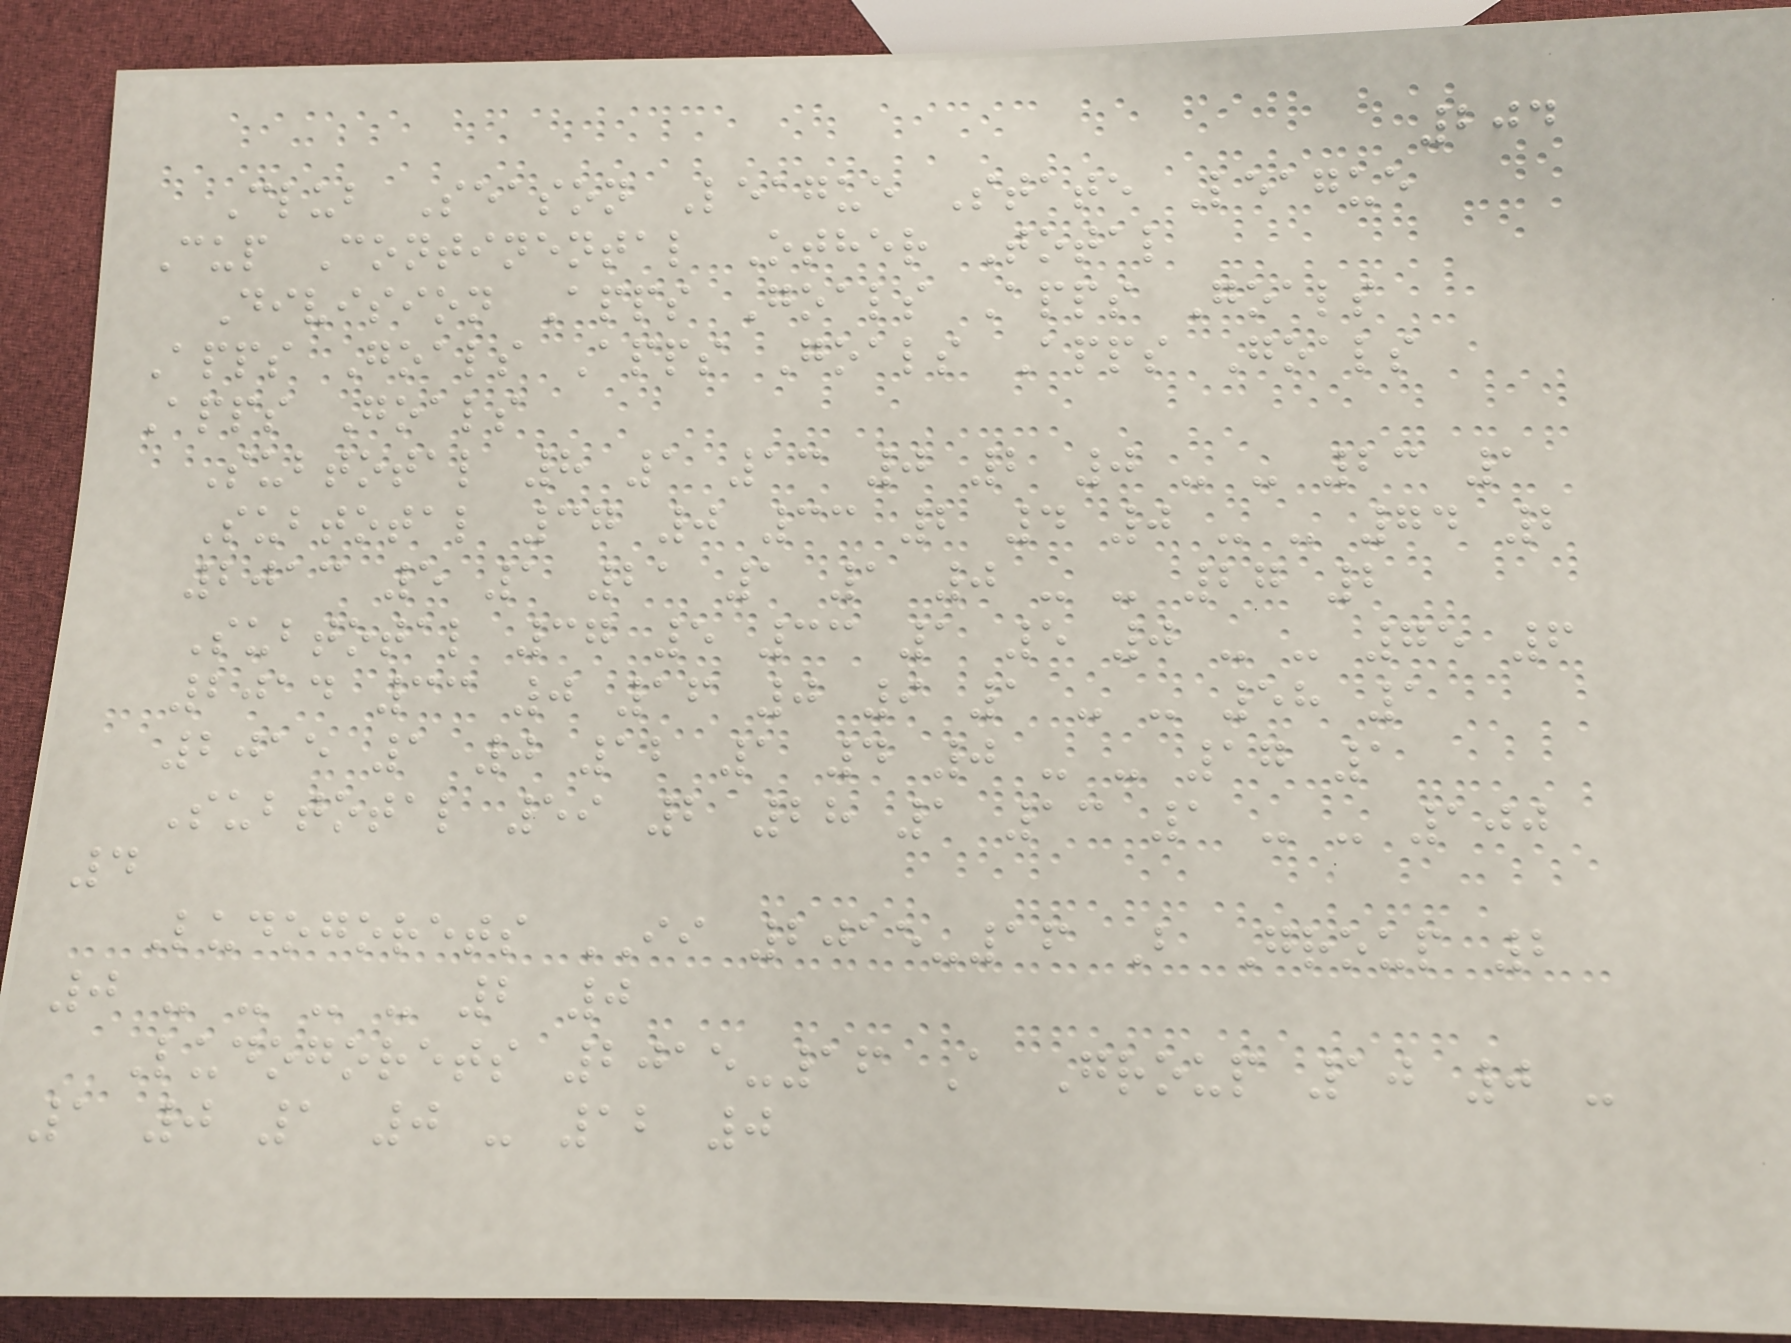204
Club Season League State League
Cup Continental Other Total
Division Apps Goals Apps Goals
Apps Goals Apps Goals Apps Goals
Apps Goals
Subtotal 8 1 13 0 2 0 - - 23 1
Subtotal 37 0 33 2 4 0 - - 74 2
2013 5 1 21 1 1 0 - - 27 2
Subtotal 37 5 33 1 5 0 - - 75 6
2014 33 0 16 0 9 1 - - 58 1
2015 1 0 12 1 4 0 - - 17 1
Subtotal 59 2 28 1 13 1 - - 100
4
Ludogorets II 2015-16 B Group 2
0 - - - - 2 0
Ludogorets 2015-16 A Group 10 0 -
1 0 1 0 - 12 0
